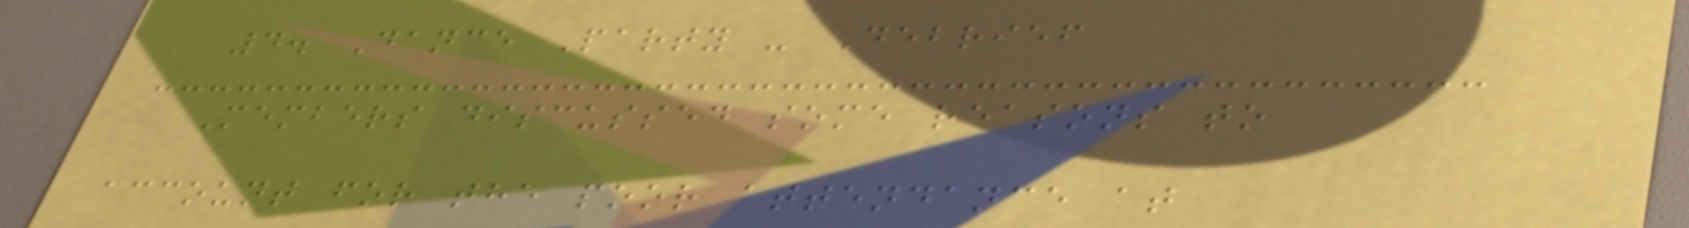4. Dance Party - Debrief
Members discussed some reasons to
account for the poor attendance at
